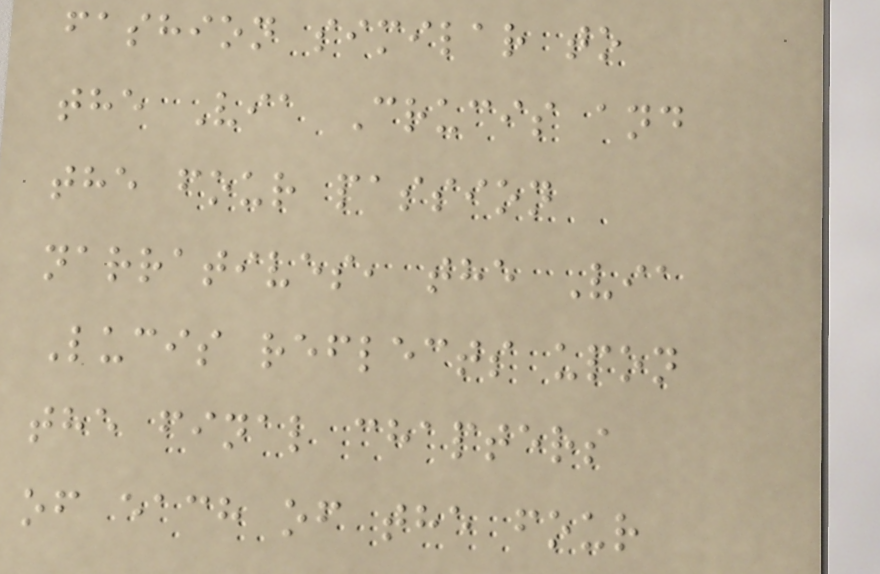fashion similar to
the Via Crucis and
the four passion
narratives, the Via
Lucis reflects upon
the final chapters
of each of the four
